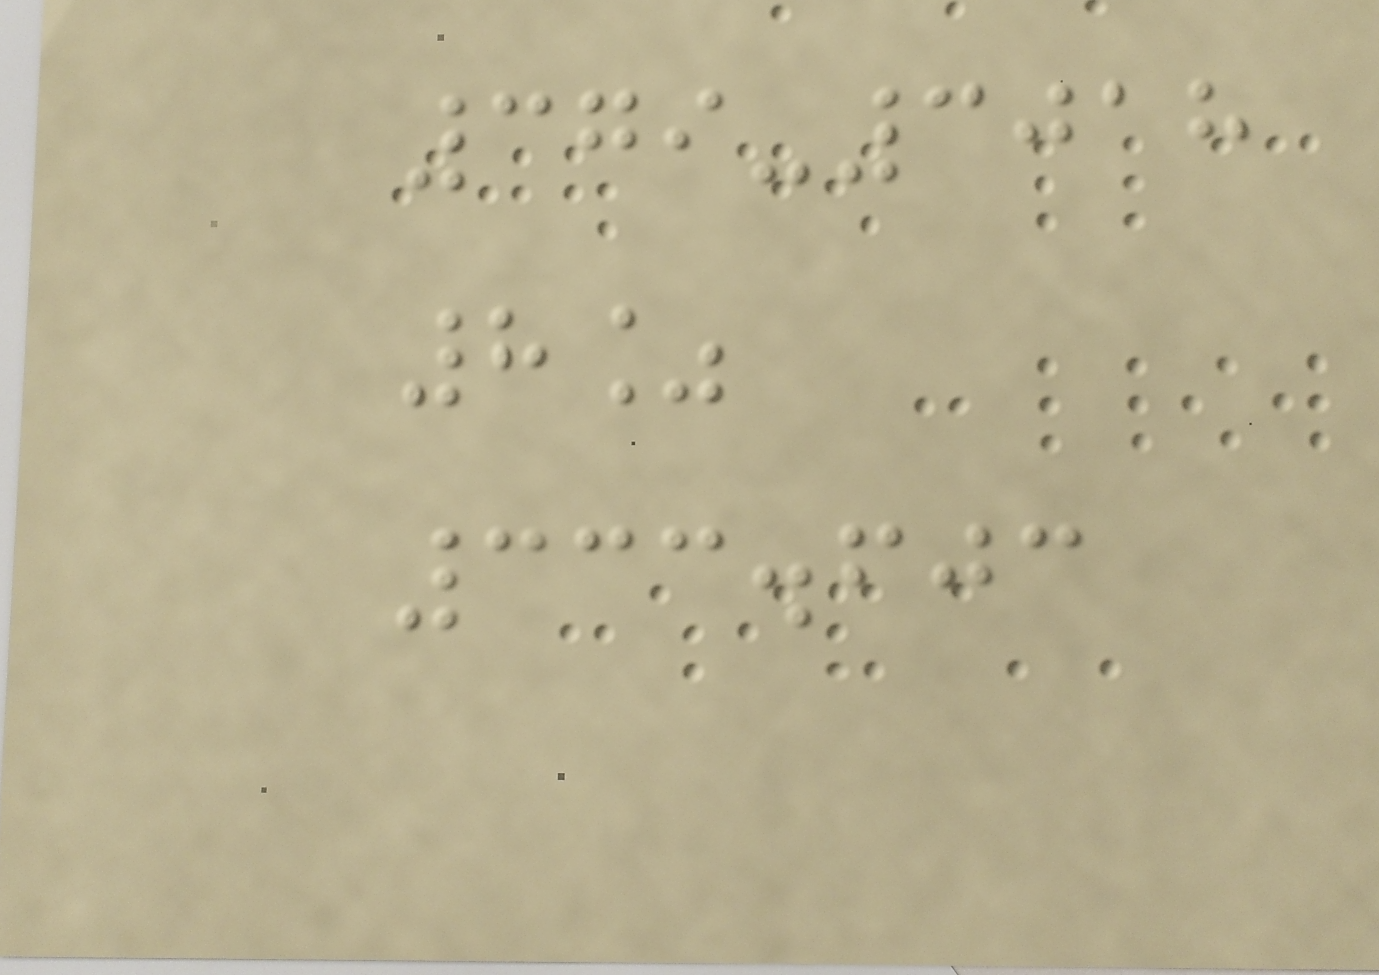379-3018
8%
333.603
